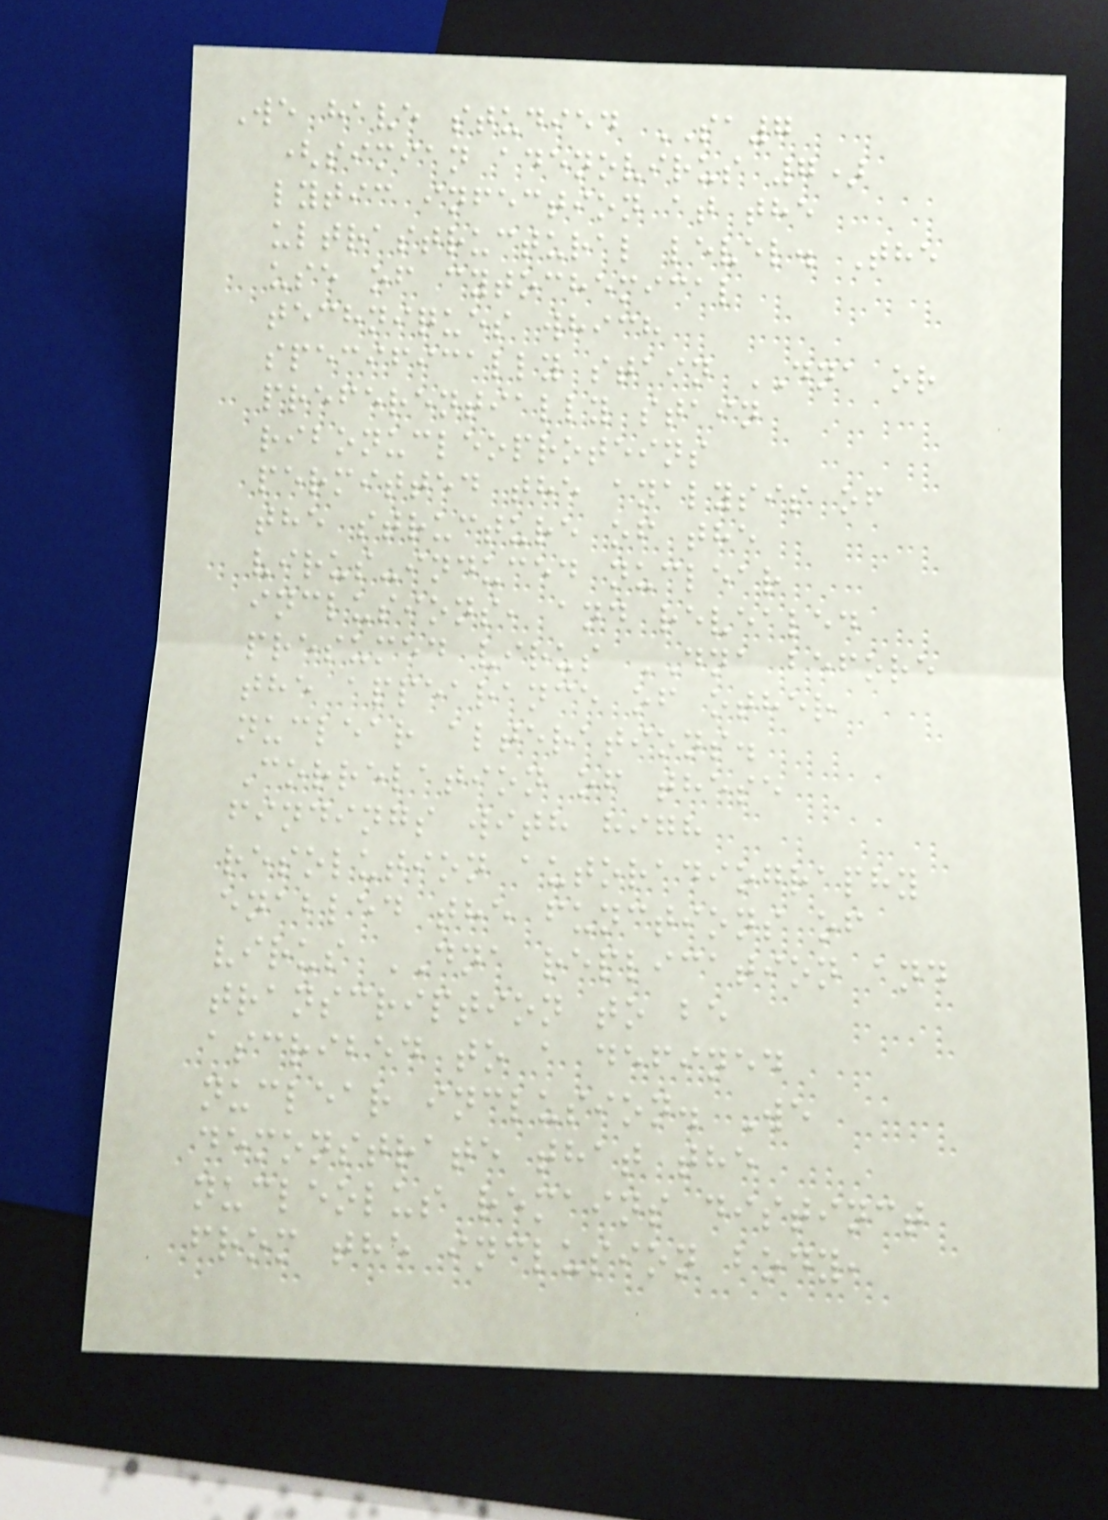We have studied SA7
(simian adenovirus 7)
lytic infection at the
ultrastructural level. The
use of cytochemical
techniques which
specifically stain DNA or
preferentially stain
ribonucleoproteins
permitted the analysis of
the structure of the
virus-induced nuclear
inclusions, and revealed
presumed virus DNA before
the appearance of other
nuclear alterations.
Correlation of these
findings with high
resolution autoradiography
enabled the functions of
virus DNA replication and
transcription to be
ascribed to a defined
nuclear inclusion. We
demonstrate that the
nucleolus remains distinct
from the inclusion body,
